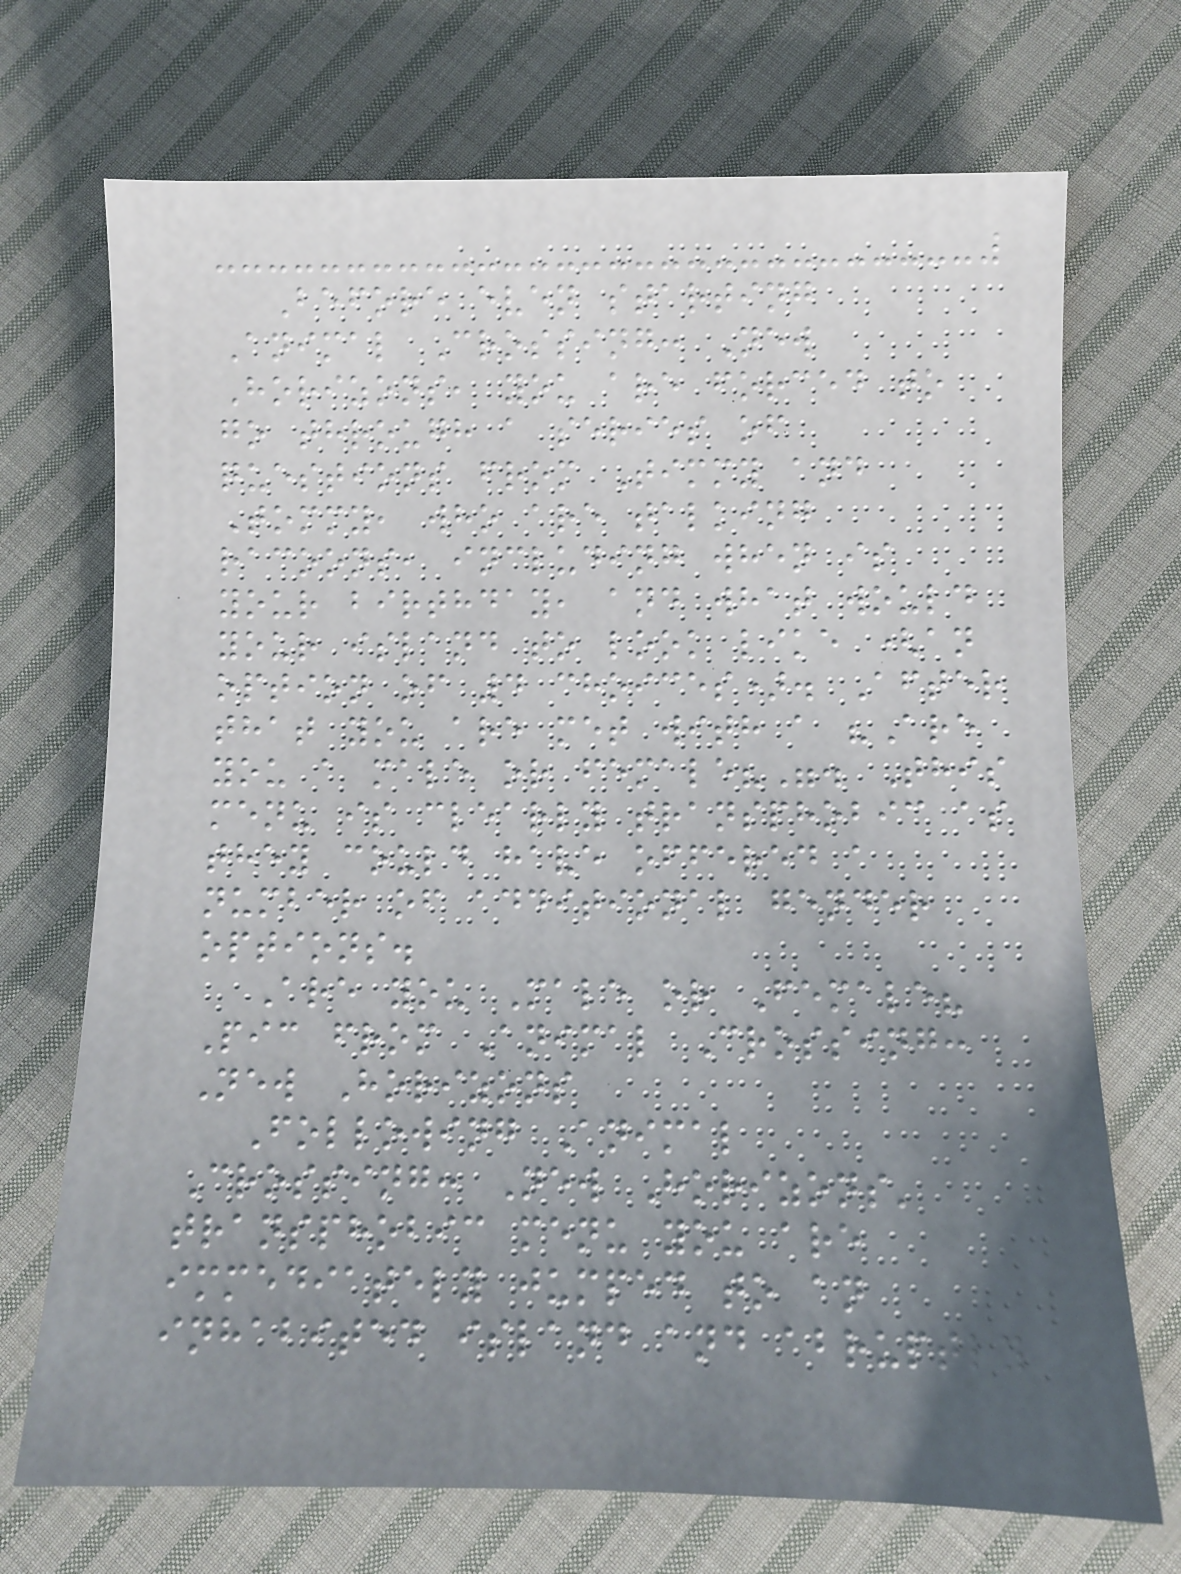Before even starting
Animal Crossing: New
Horizons, you are forced to
go through a series of
questions from Timmy and
Tommy, who are talking
racoons, including when is
your birthday, and what would
your island to look like (an
option of 4 choices). After
that you are met with a "Are
you a male or female?". This
menu is clearly transphobic as
they could have offered a
number of additional gender
options.
Are you Male or Female?
Pic from Animal Crossing:
New Horizons
Following Animal
Crossing: New Horizons'
transphobic menu you are
immediately jumped to an
inhabited island and abruptly
